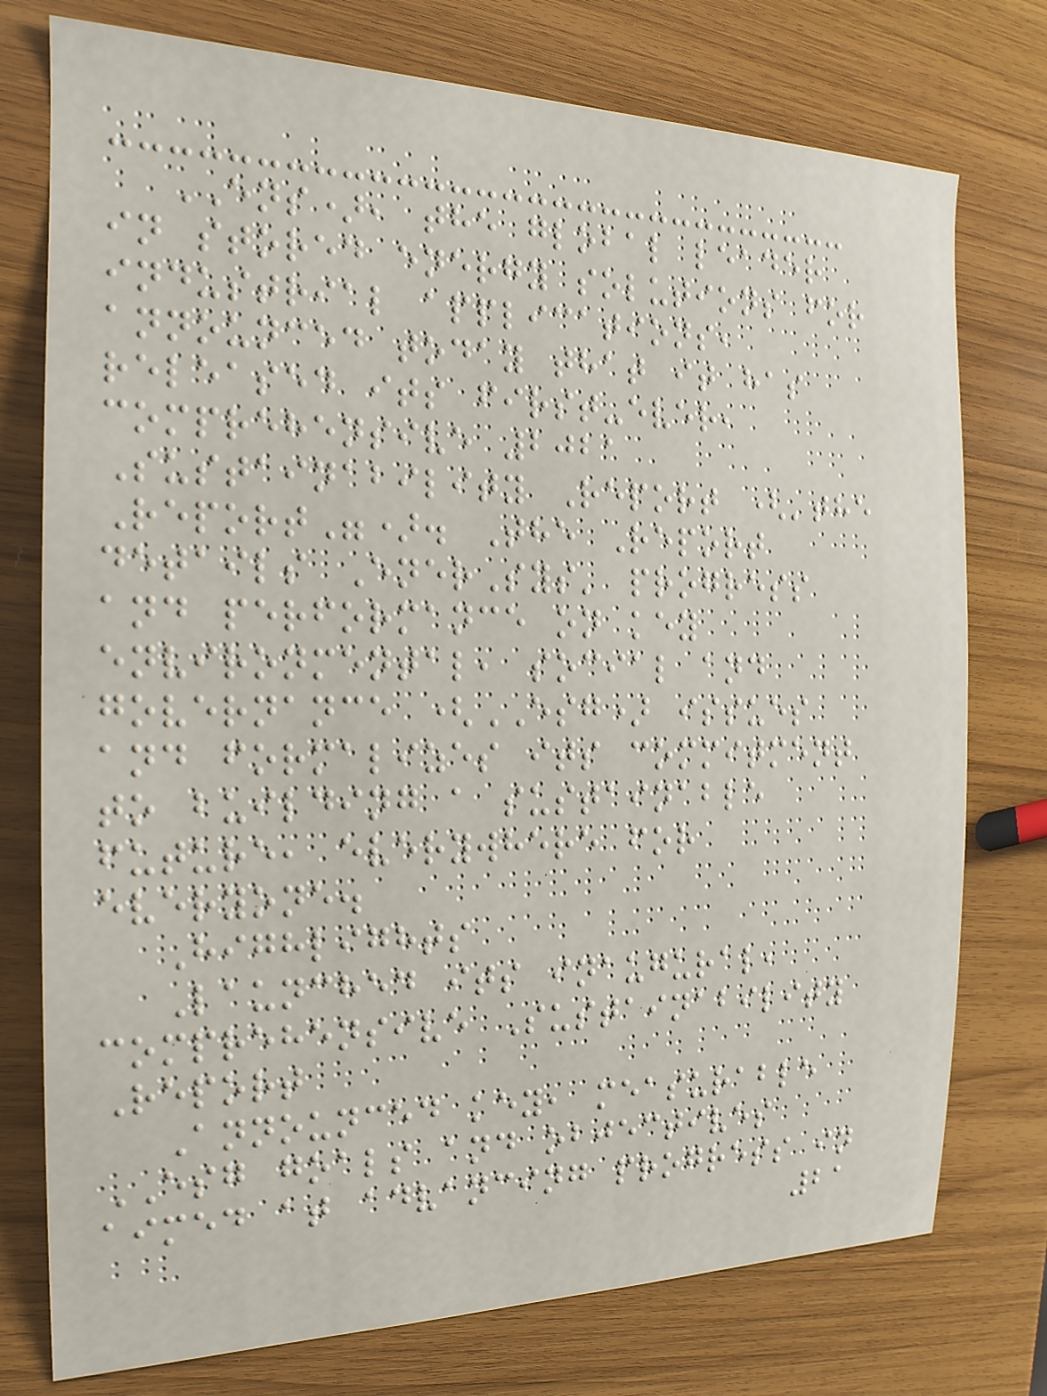ENS), the global leader
in stored energy solutions for
industrial applications,
announced today that it has
released its first-ever,
comprehensive 2021
Sustainability Report ('the
Report"). The Report
details EnerSys' progress
and performance on key
environmental, social and
governance (ESG) issues
and formalizes its commitment
to building a sustainable
future, everywhere for
everyone.
Highlights
Launched its inaugural,
comprehensive Sustainability
Report
Announced key, measurable
ESG goals and objectives
aimed at advancing progress in
21
